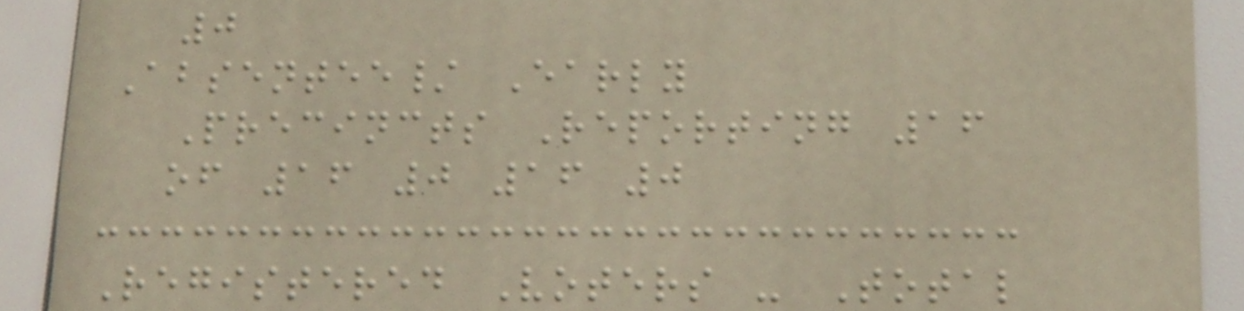0
Absentee/ Early
Precincts Reporting 16
of 16 0 16 0
Registered Voters - Total
